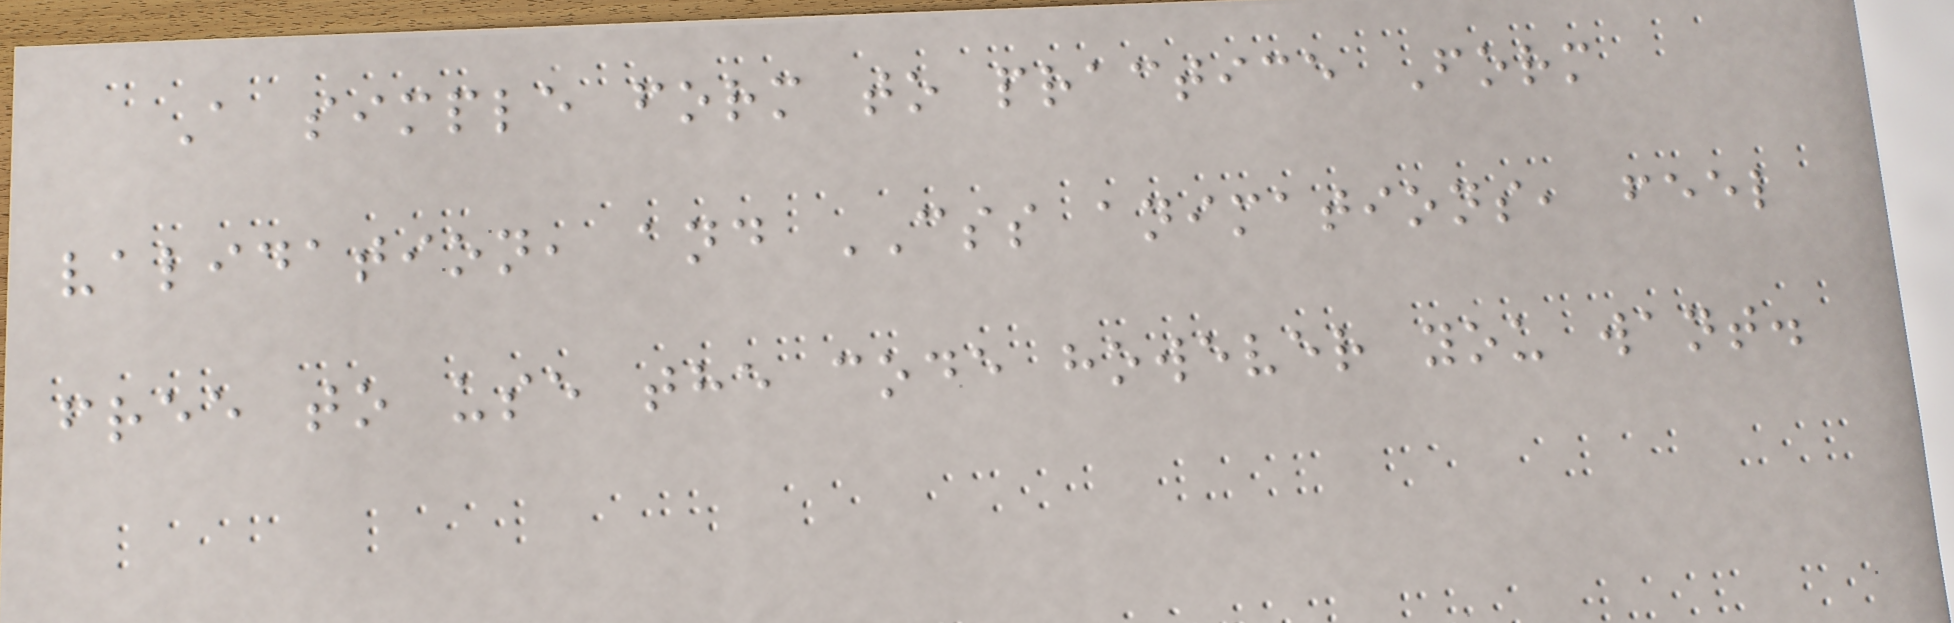A simple form to practice Form
validation, and CSS animations, feel
free to use the code however you want.
